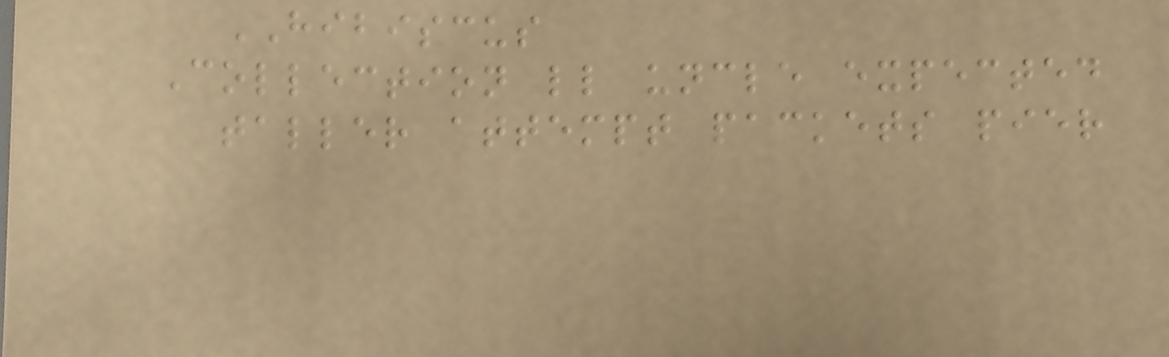HIBISCUS
Collection ll uncle expected
taller attempt packets pier
